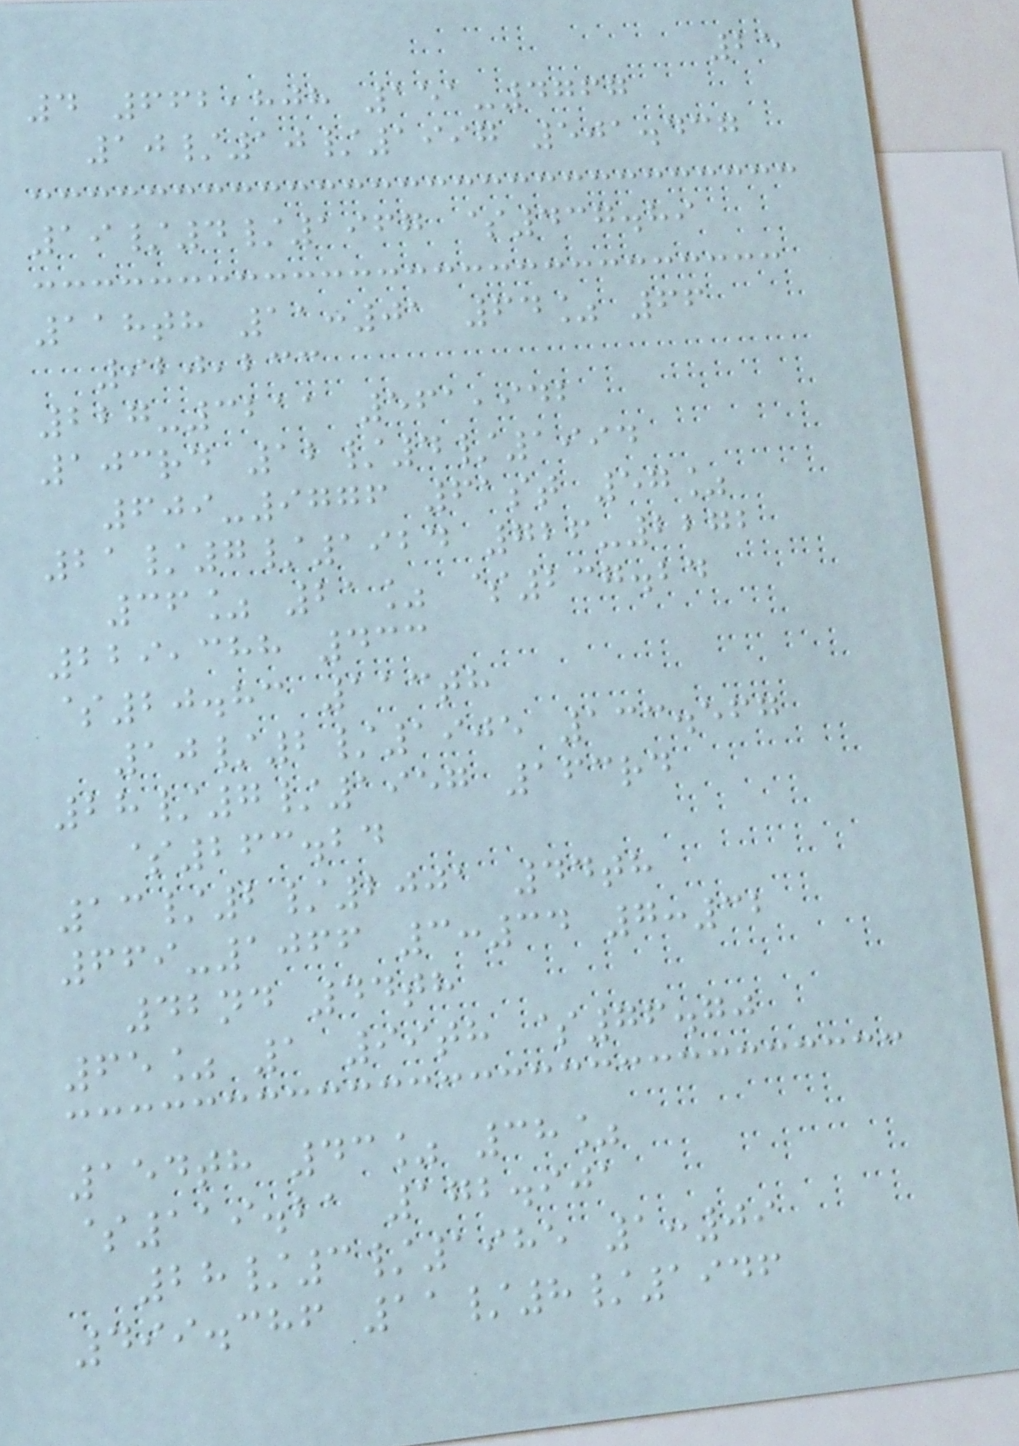25
4 662,808 151-4767
10/10/1997 501.437
19/4/1967 $437.89
118th 11:01 64% 66
920,233
227-3211 561,942
103rd 12/4/1994
609-9776 61st 57%
21/7/1924 726-2272
36% 21% $237.24
229,388 433
$20.83 113th
10/2/1905 133.567
28/7/1957 163rd
$263.24
13/2/2001 44th
669-1066 3:34 7:32
42nd 44th
65% 1 99th $76.70
154th 43% 38%
$119.21 172.901
28/3/1985 1:09
499.386 11/8/1946
